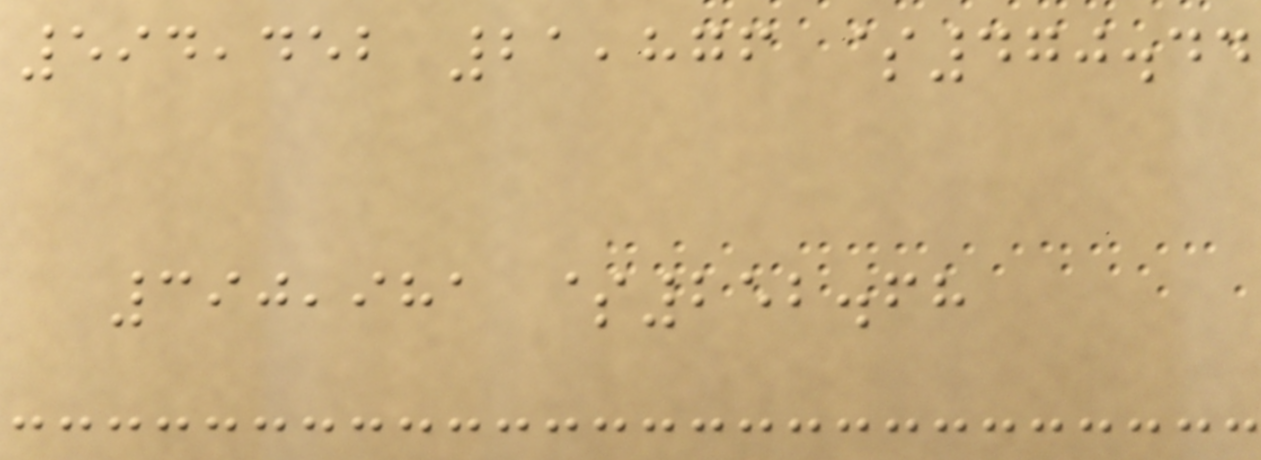594,452 21,876 $470.44
390,981 $252.68
